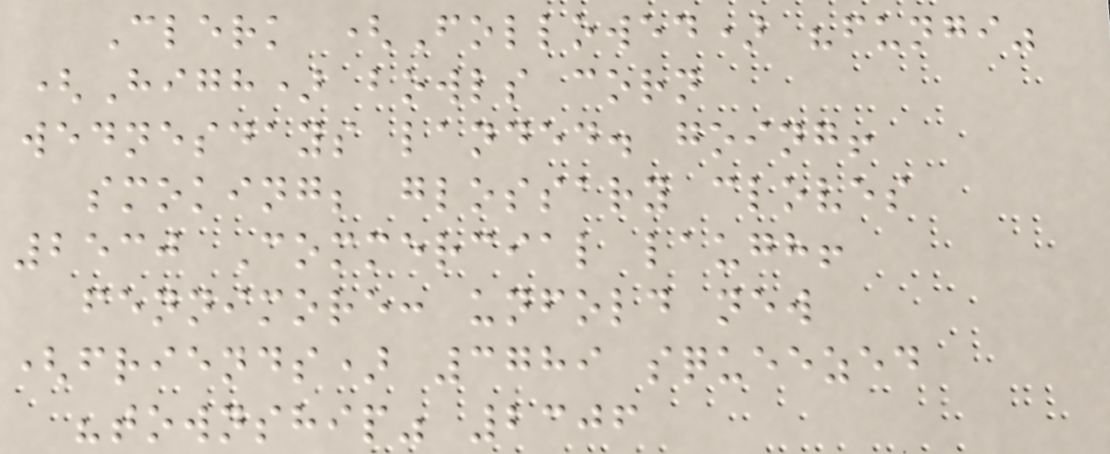Clerk (Followed) "fungi"
(High) bowls corn
wednesdays landed. going!
smoking; glossary cloves
2530 Commercial laugh!
fennimore: unfold new
(friends) 3789 squeezed
"township" 2306
